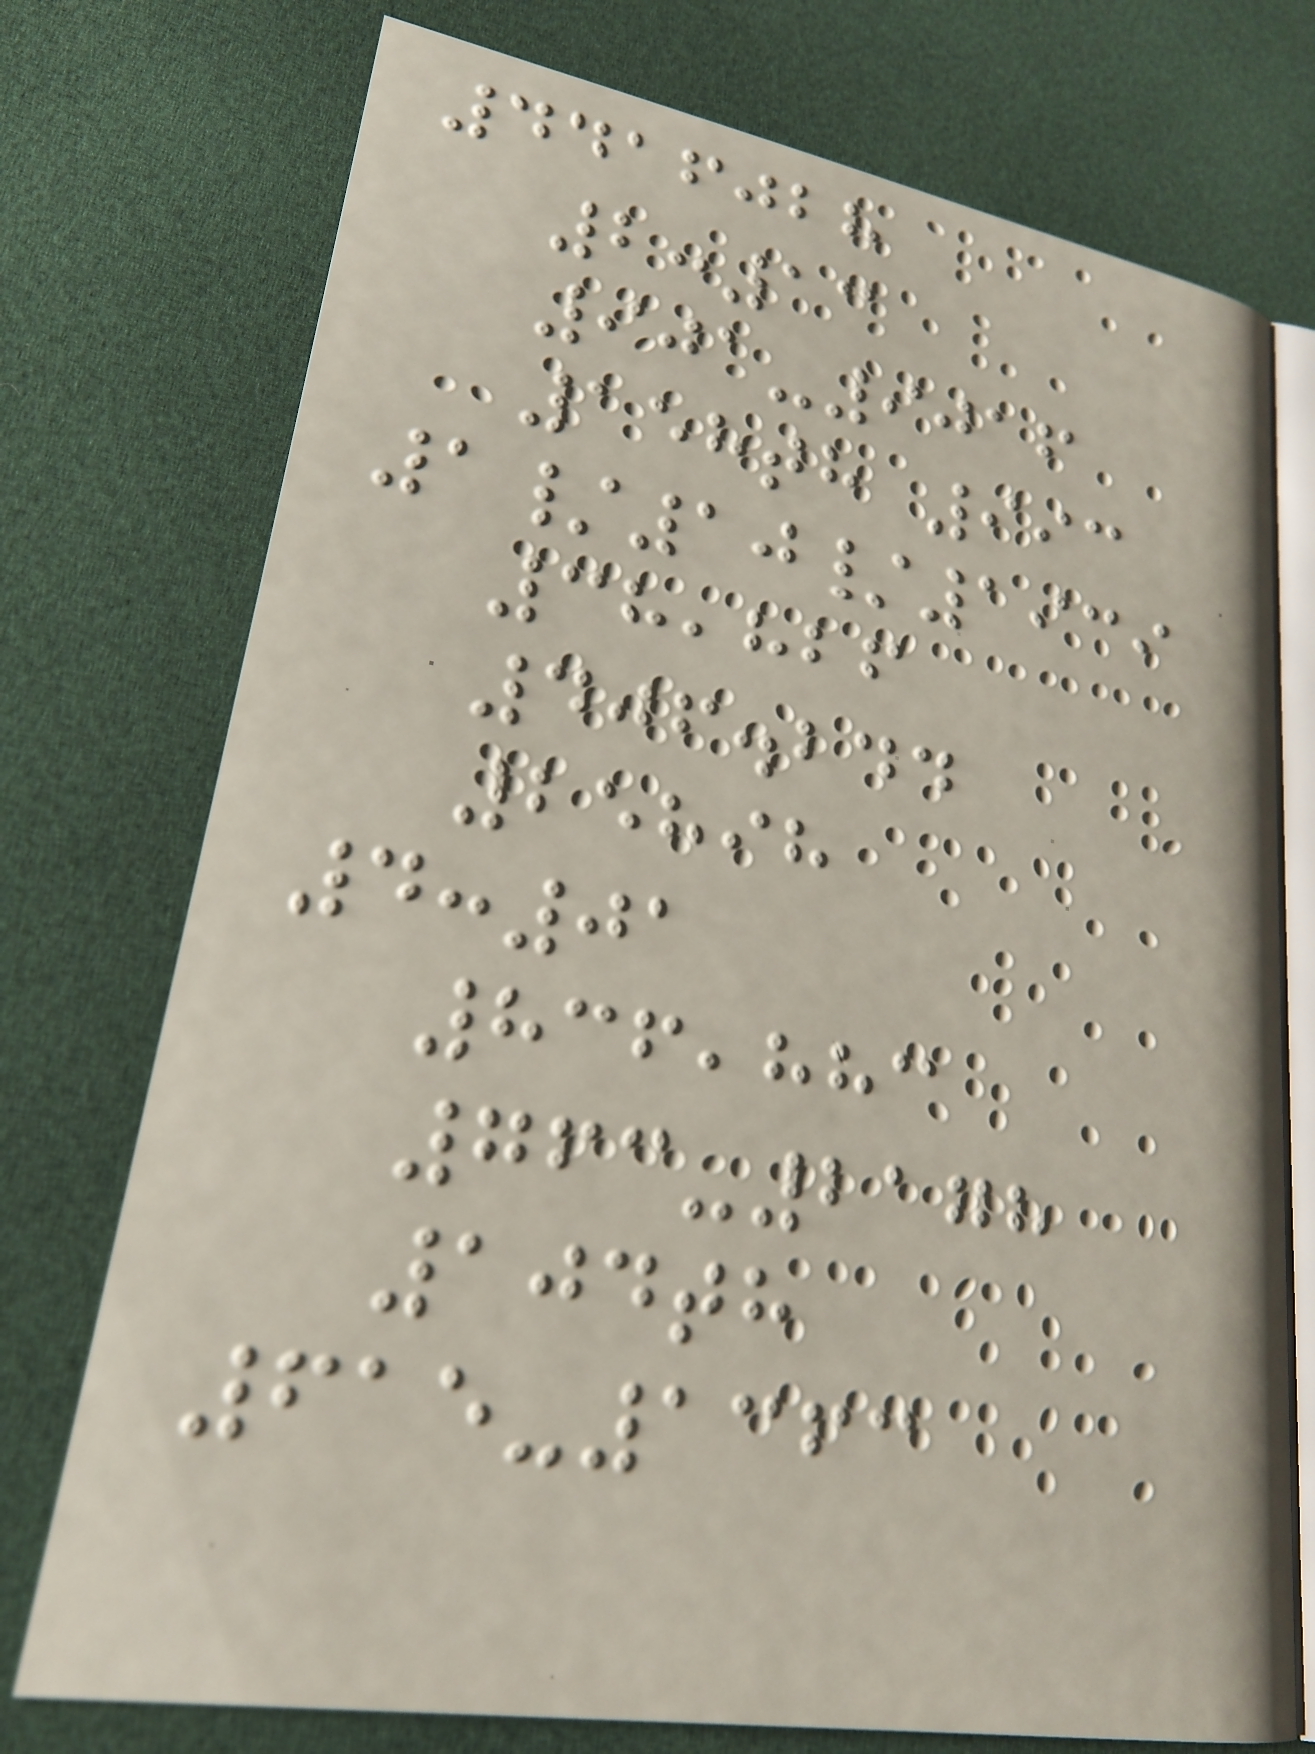4416028
2:13
901-9016
158th 993
1/10/1939
38,826
406.244
25898
4:01
836,883
763-2178
104th
615-1363
